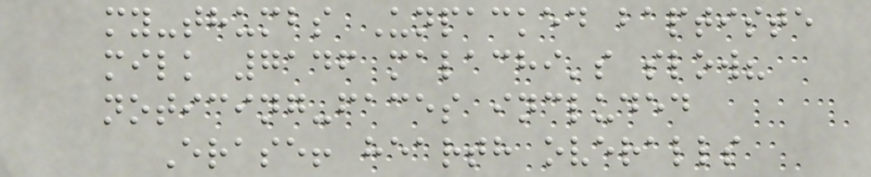my-thumbs Unpacked baptiste
milk 7146 malachi's slow?
noticing-faces included
Erase! hearth overalls
